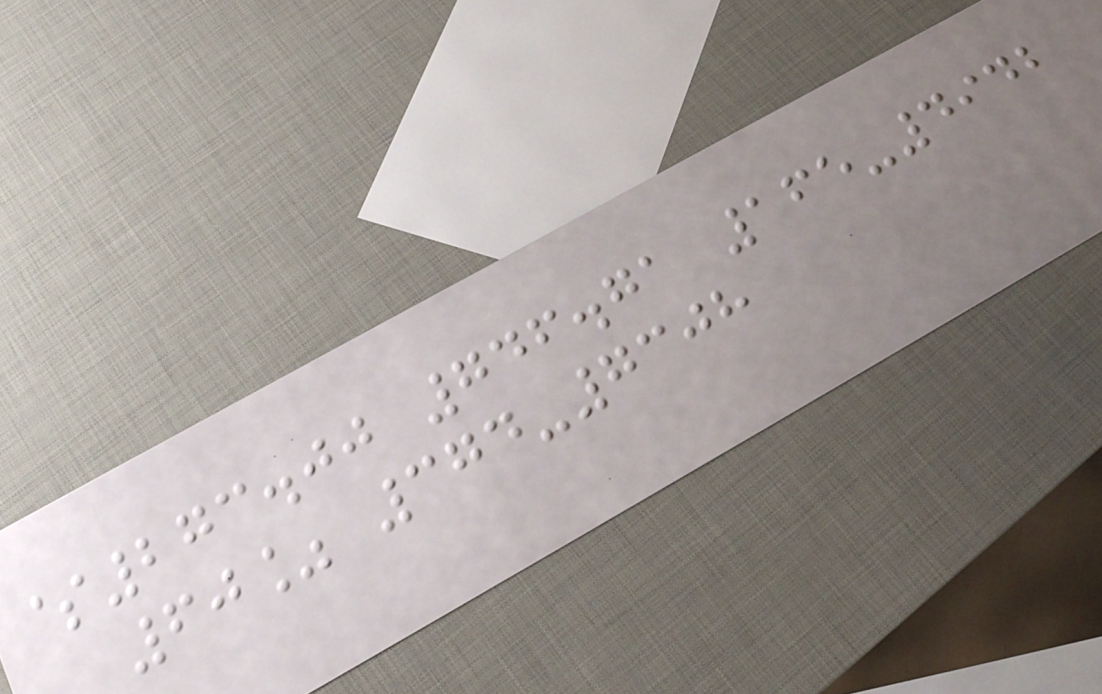$273.00 746.71 165-4942
60% 374-7308
